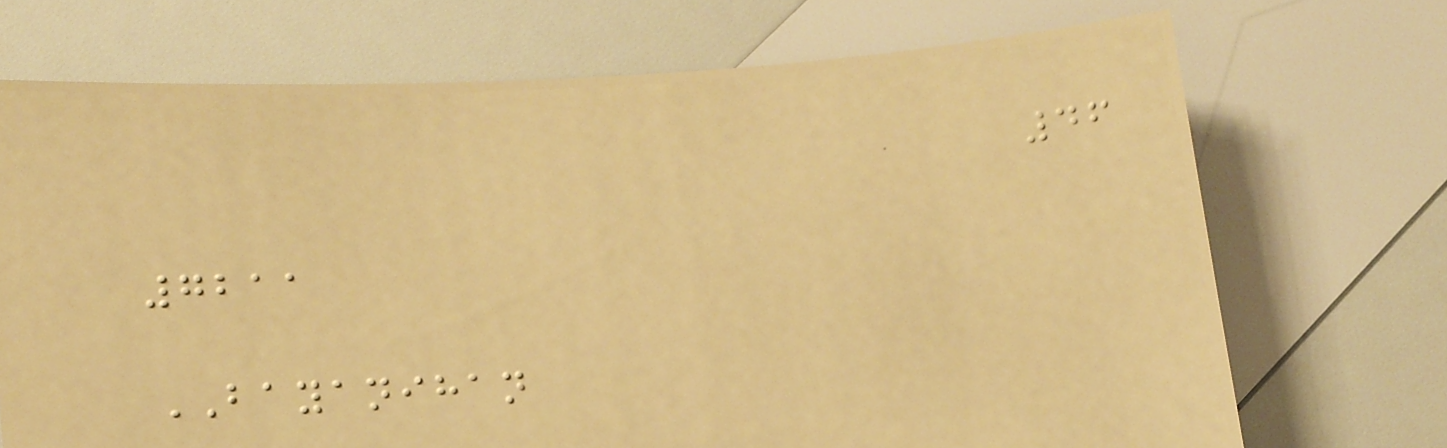46
7211
BAYANIHAN
